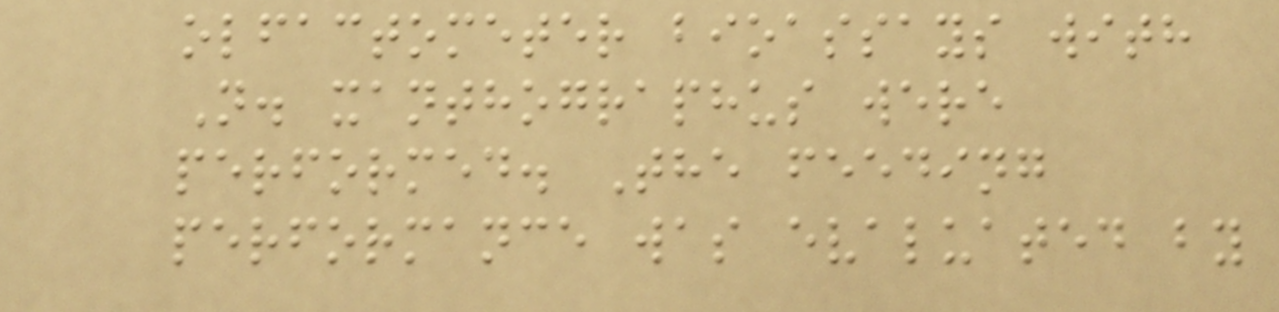olfactometer bioassays with
N. xanthographus were
performed. The feeding
performance was evaluated by
